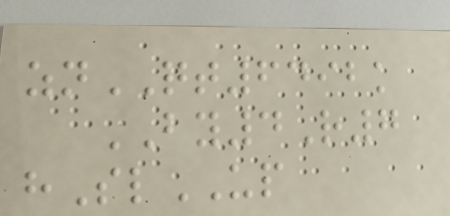znQT6492k
BY4R7
hSlUP
